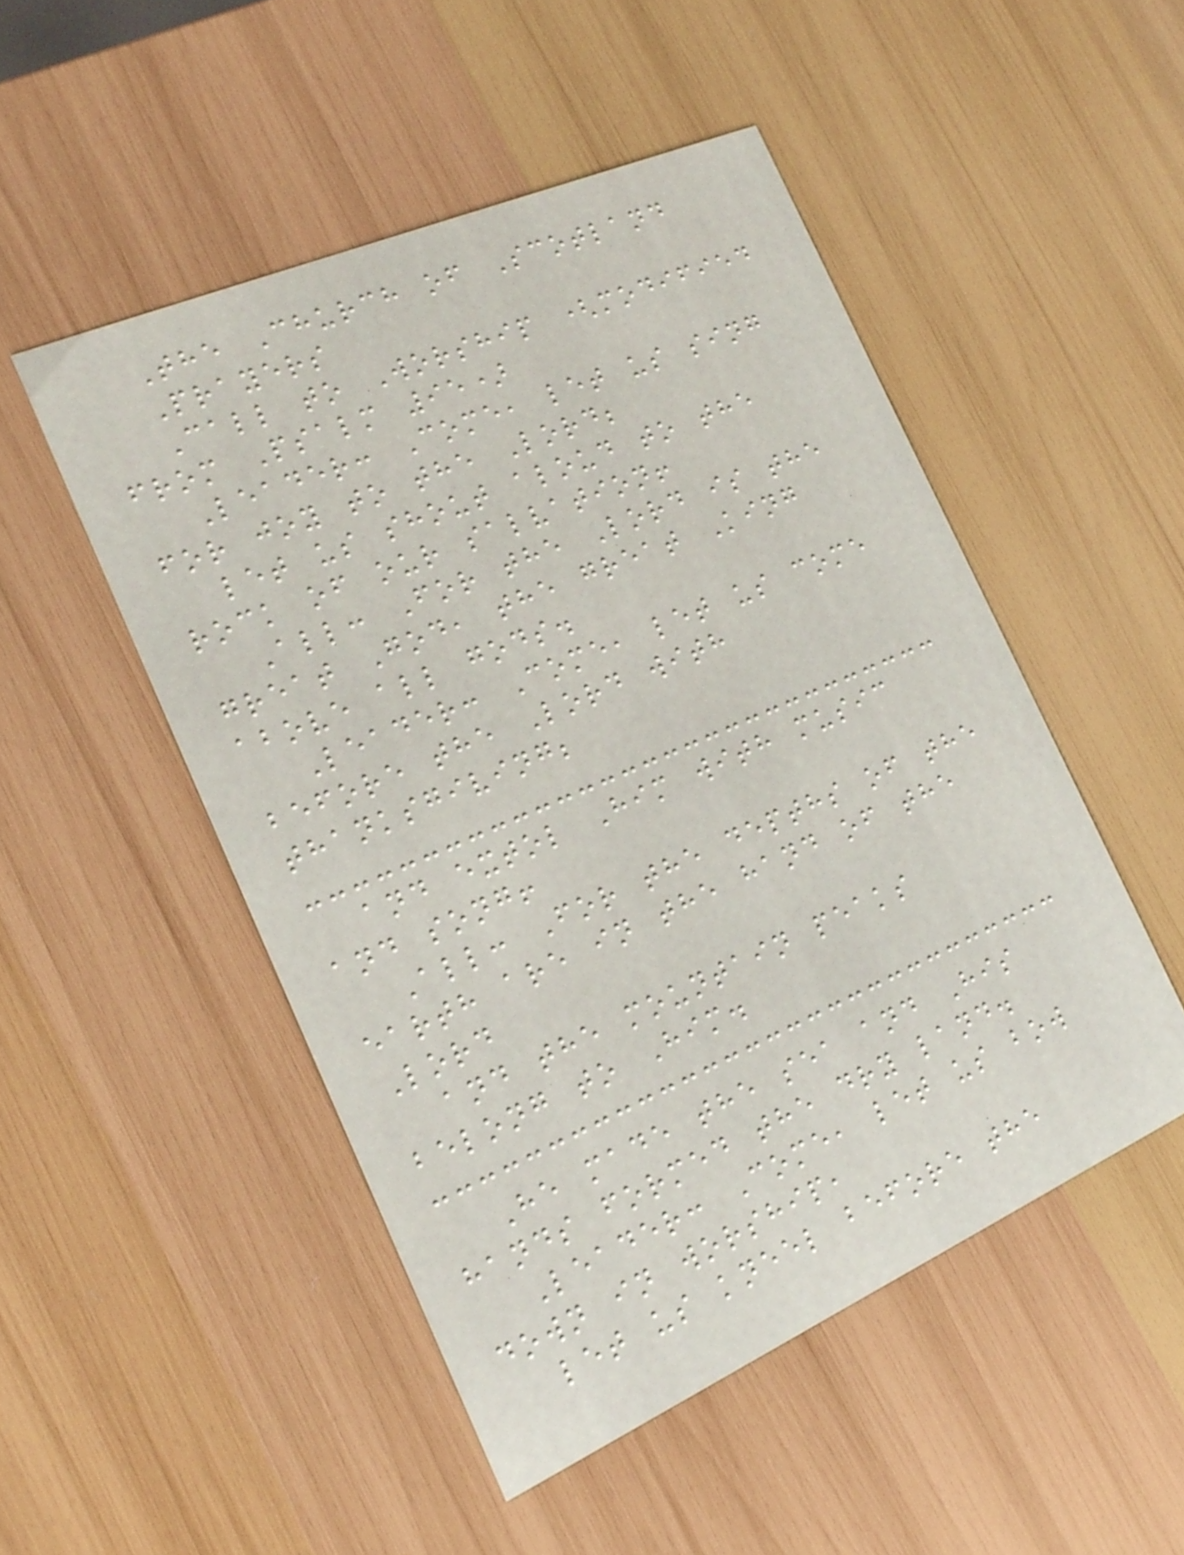The Church of Scotland
Prayers
Call to Worship (modified
from Psalm 95)
Leader: Come, let us sing
for joy to the Lord;
let us shout aloud to the
rock of our salvation!
All: For the Lord is the
great God, the great King
above all gods.
Leader: Come, let us come
before the Lord with
thanksgiving;
and extol Him with music
and song!
All: For the depths of the
earth are in the hand of the
Lord
and the mountain peaks
belong to Him.
He made the sea and His
hands formed the dry land.
Leader: Come, let us bow
down in worship,
let us kneel before the
